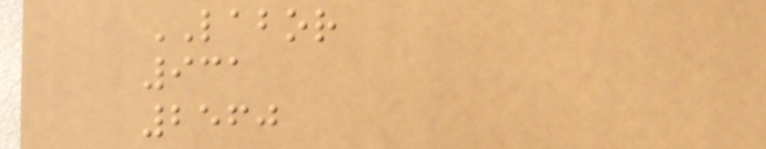LABOR
931
2560
